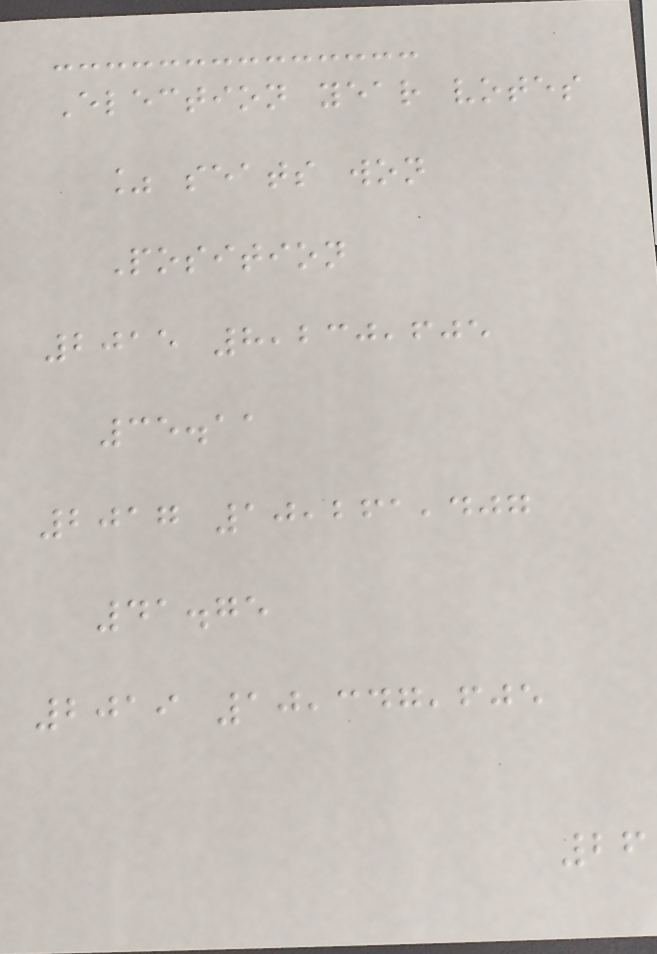Election year votes
% seats won
Position
2015 8,230,605
35.11
2017 10,261,407
41.75
2019 10,347,605
26
